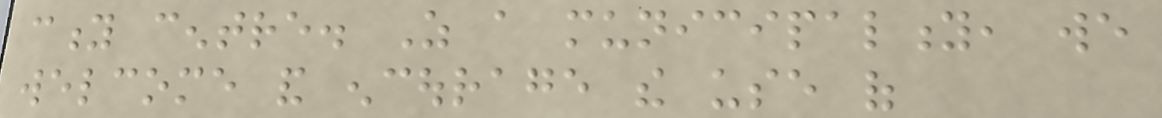city centre. As a municipality, we
welcome and encourage the use of
